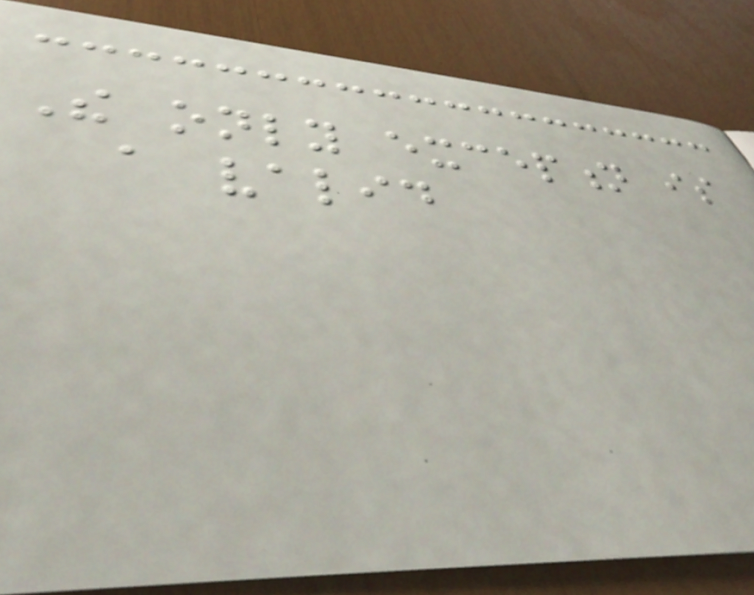The only exception is
a valid
